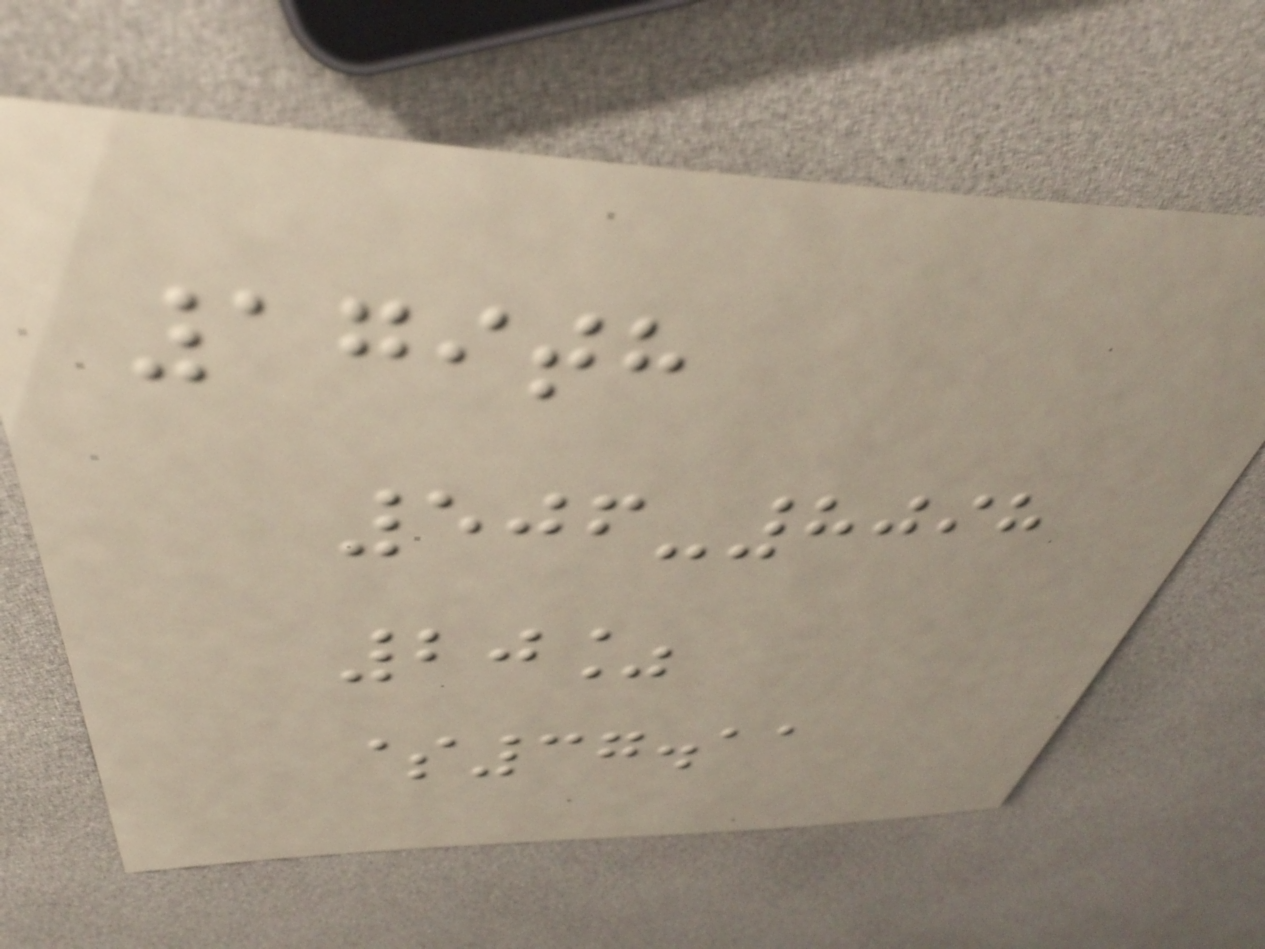179th
506-8098
20%
$37.11
